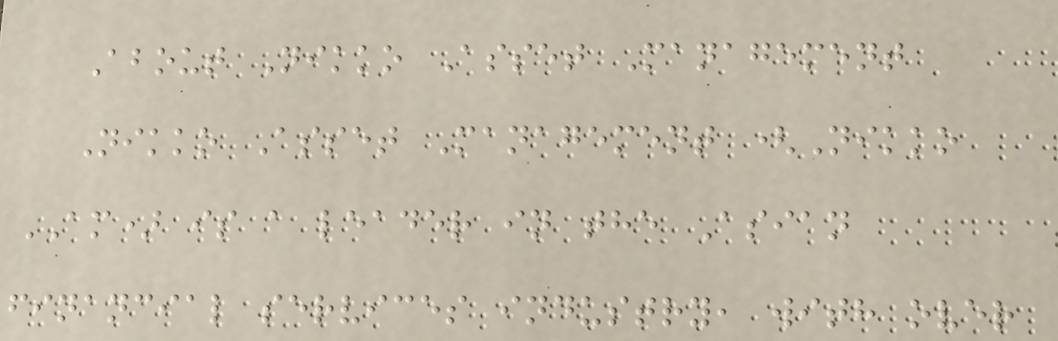About Nikko Asset Management
Nikko Asset Management (Nikko
AM) is a leader in the Asian
financial services industry, with over
